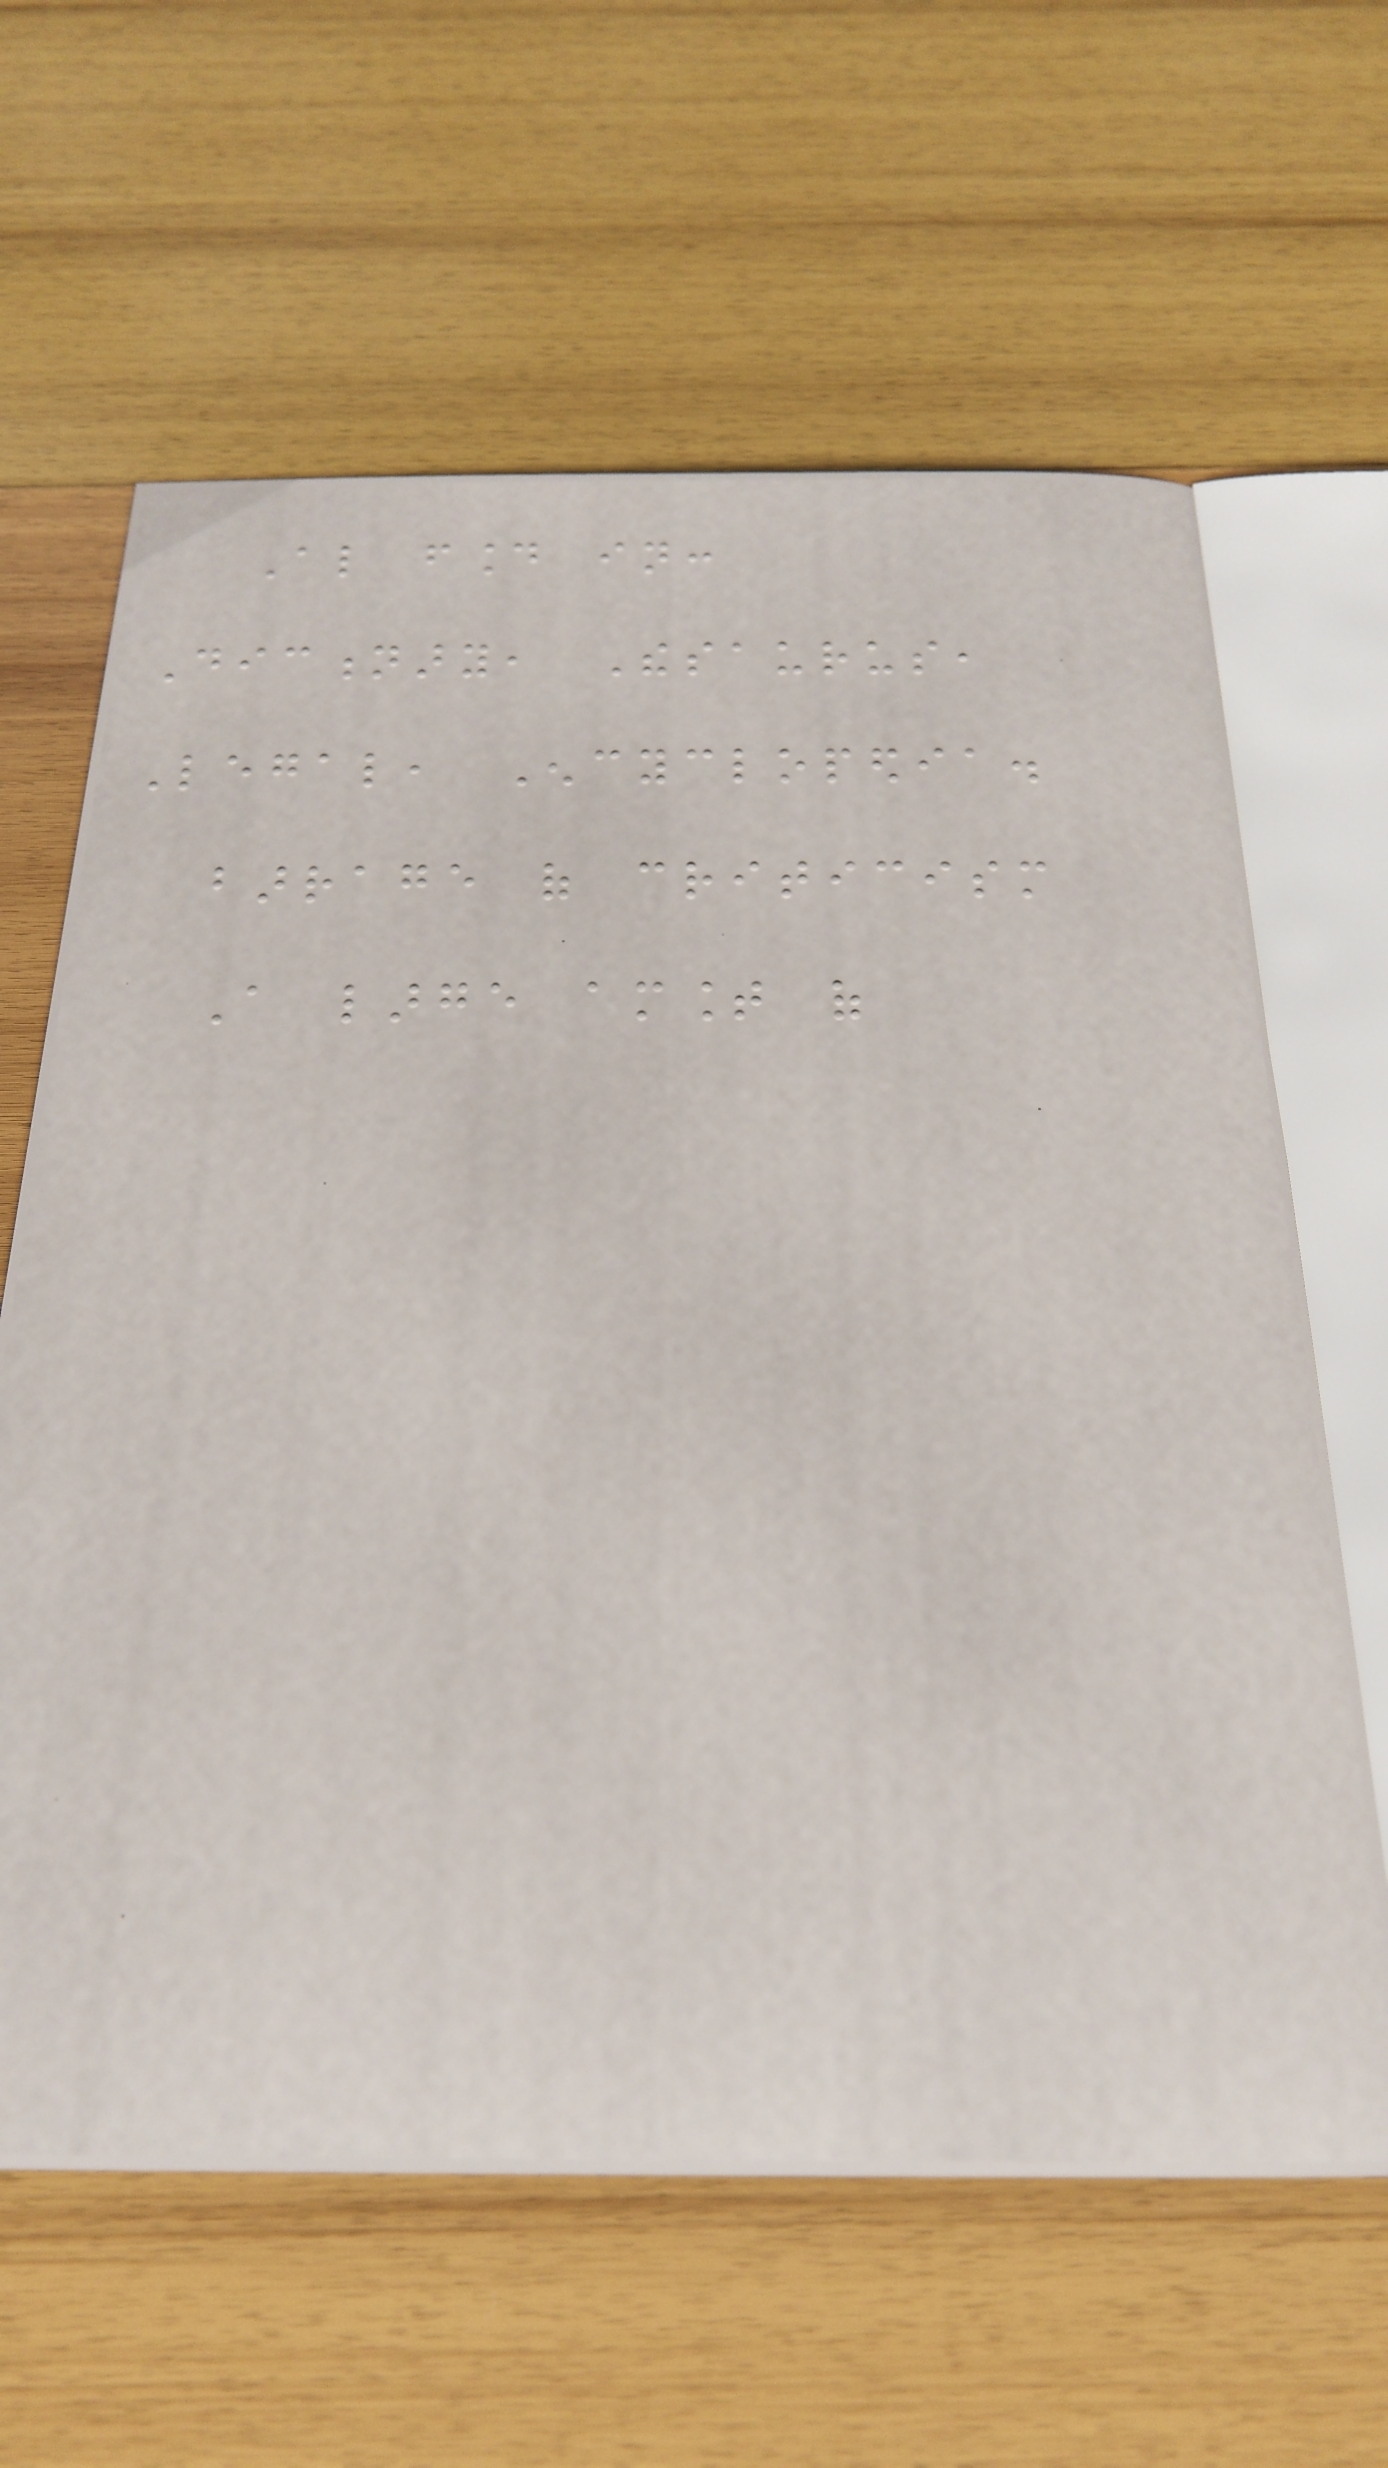Also found in:
Dictionary, Thesaurus,
Legal, Encyclopedia.
barrage of criticism
A large amount of
